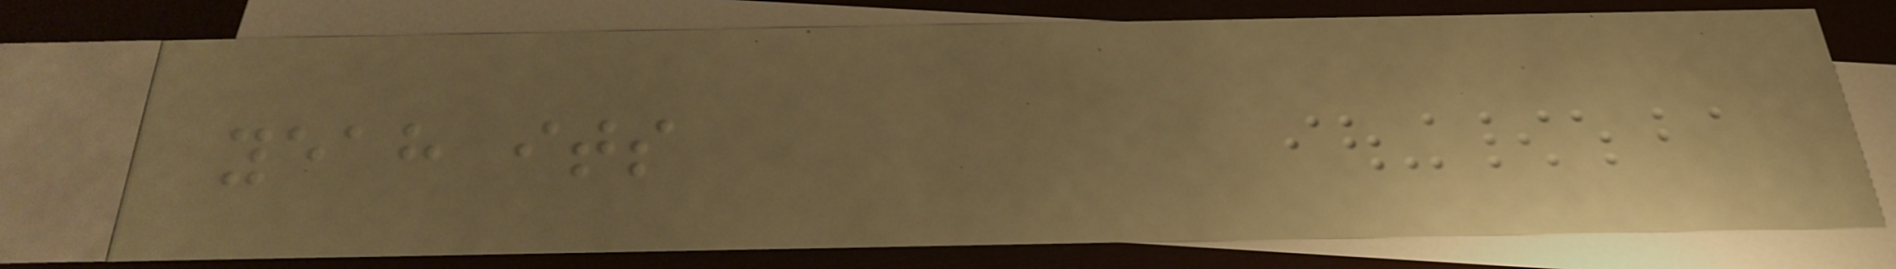yeah its
